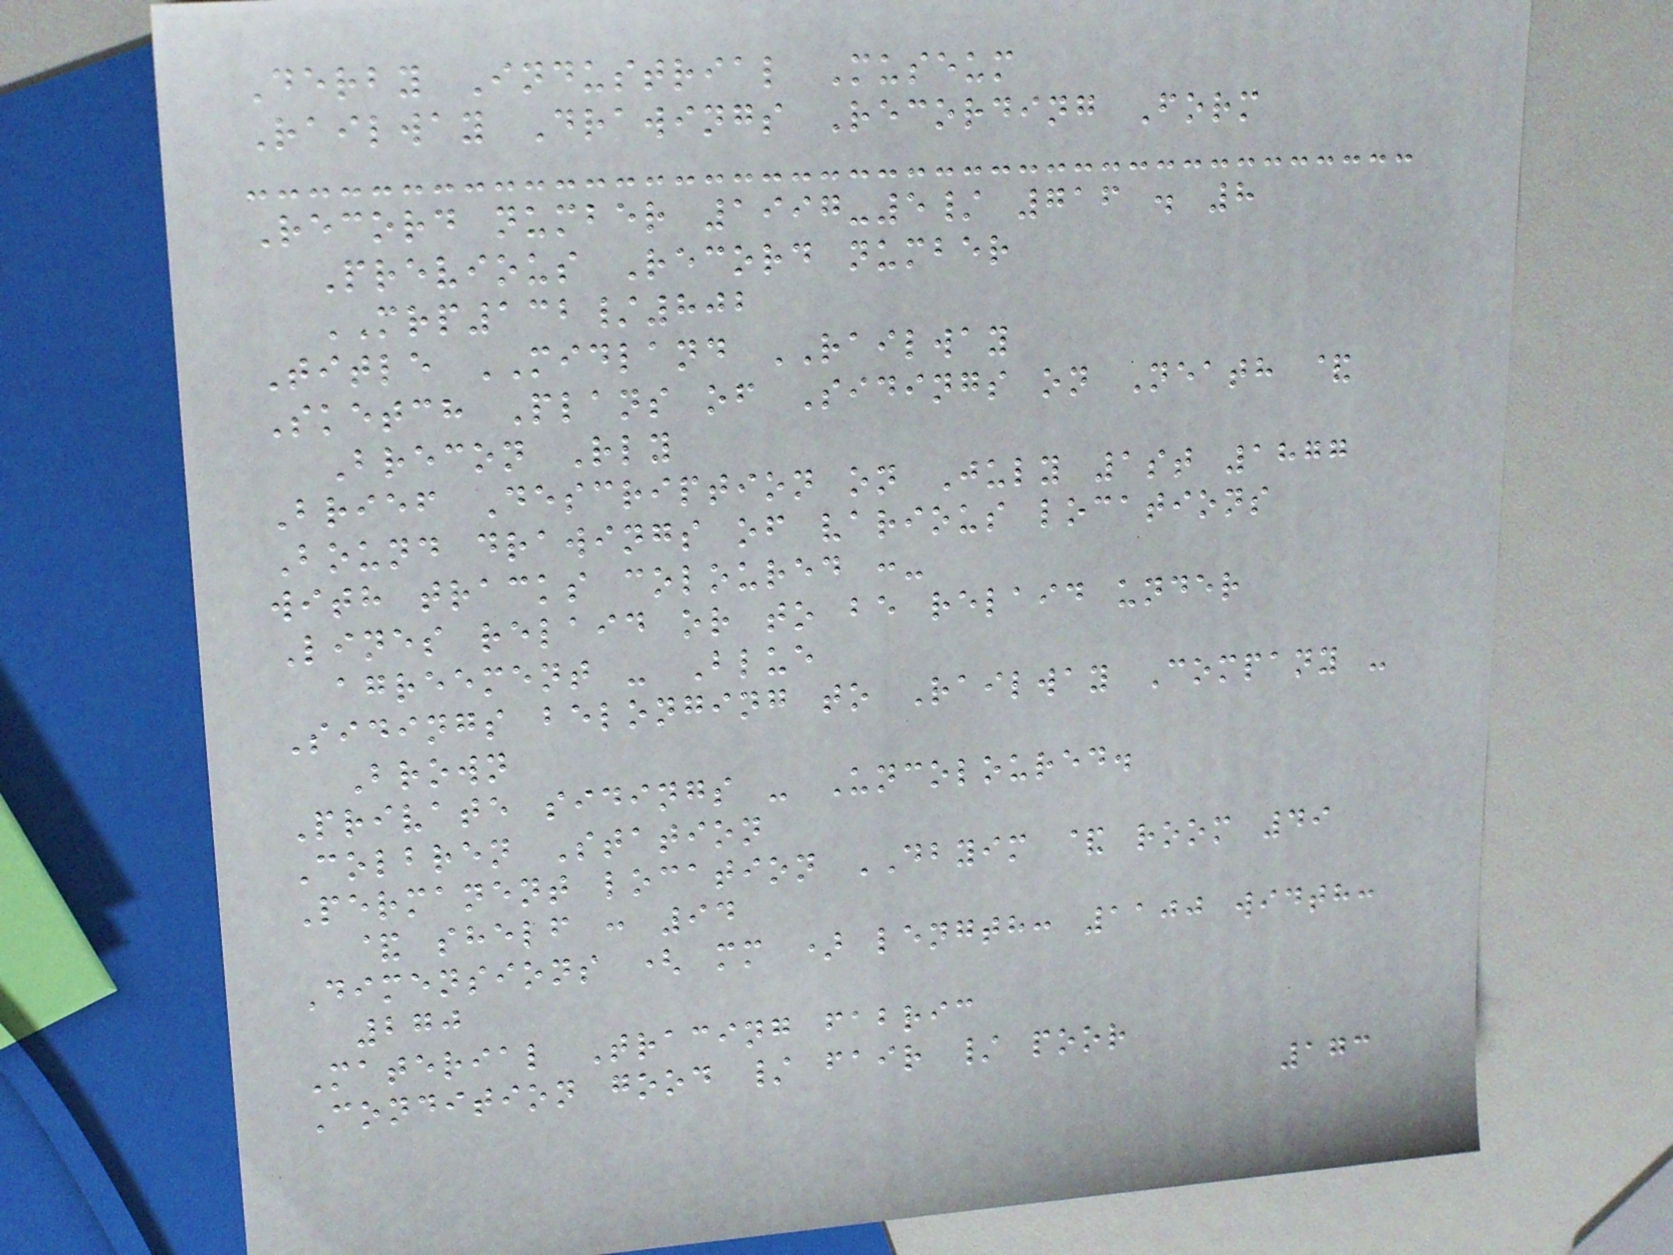Derby Industrial Museum
Railway Drawings Recording Form
Record number 1997-5/ 716 . 8
Previous Record number
MRP132/802
Title MIDLAND RAILWAY
Sketch Plans of Sidings on Neath &
Brecon Rly
Brief Description on July 1st 1877
Bound drawings of various locations
with tracks coloured :-
Lines relaid or to be relaid under
agreement - Blue
Sidings belonging to Railway Company -
Brown
Private sidings - Uncoloured.
Colbren Station
Permanent location DBYIM & room 49
& shelf : 94
Dimensions ( mm ) length: 1100 width:
270
Material Tracing fabric
Condition good / fair / poor
173
